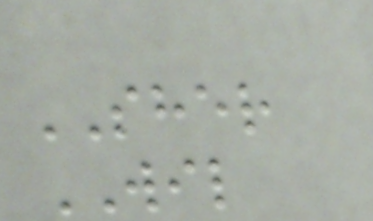SHER
WIL
